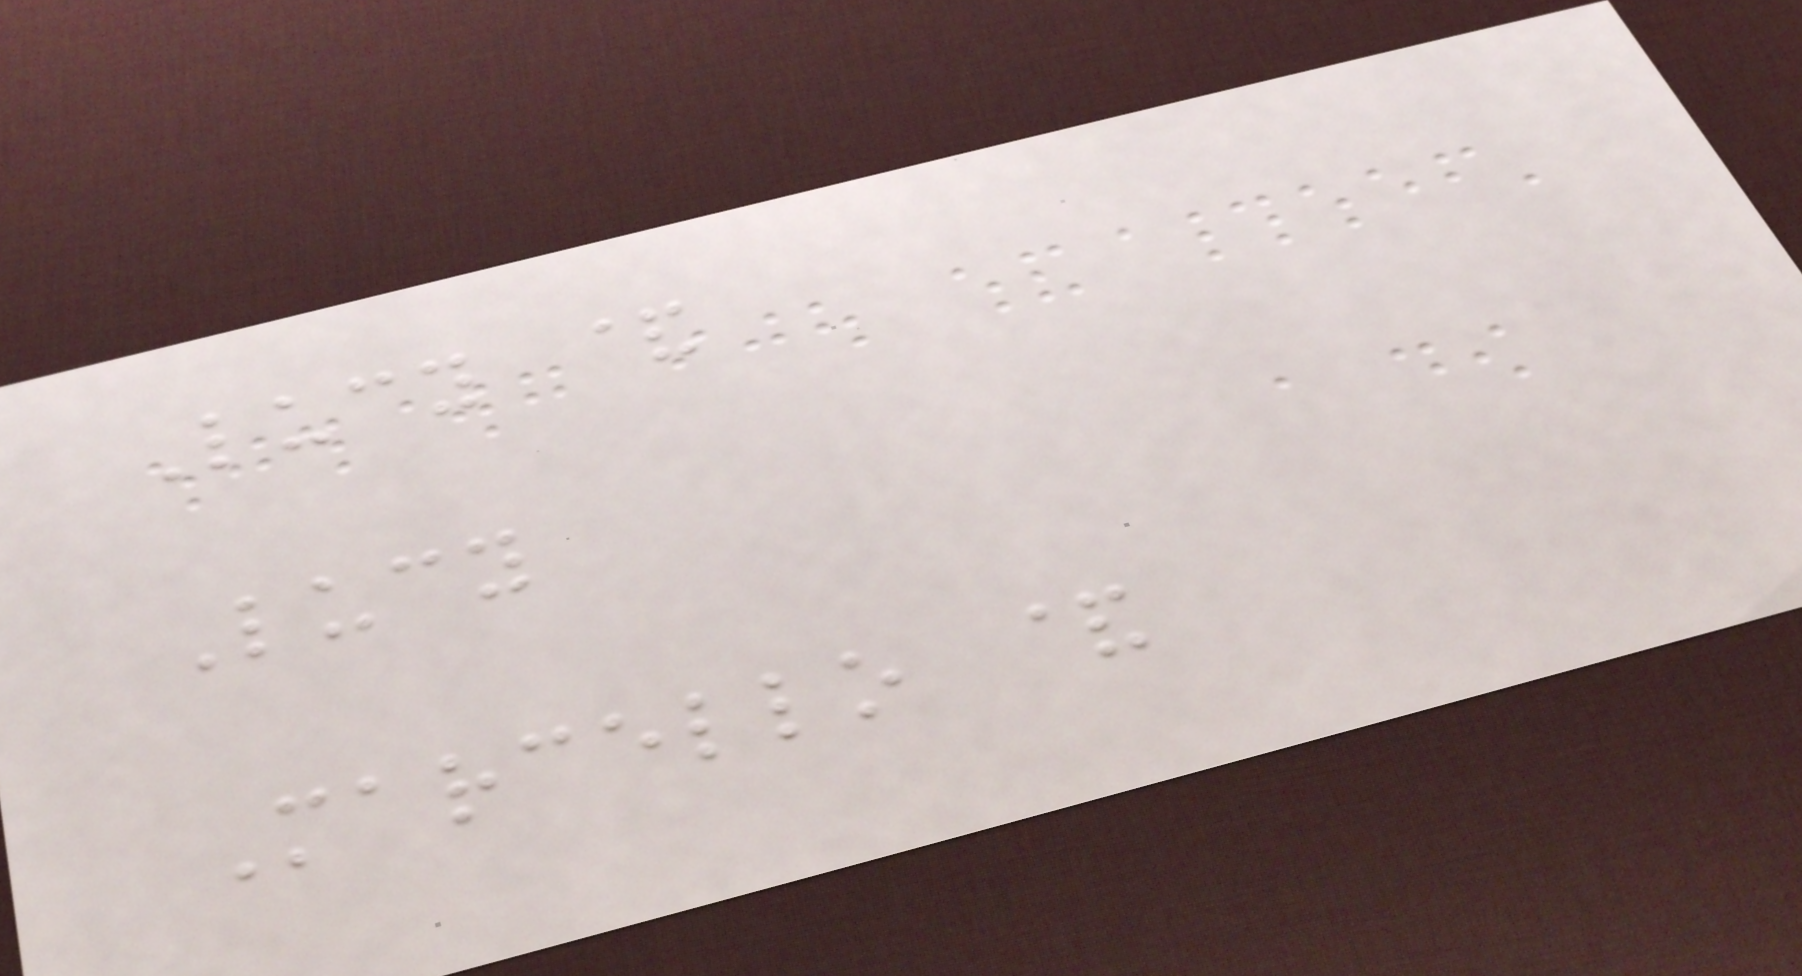Lucy &
Lucy
Marcello &
